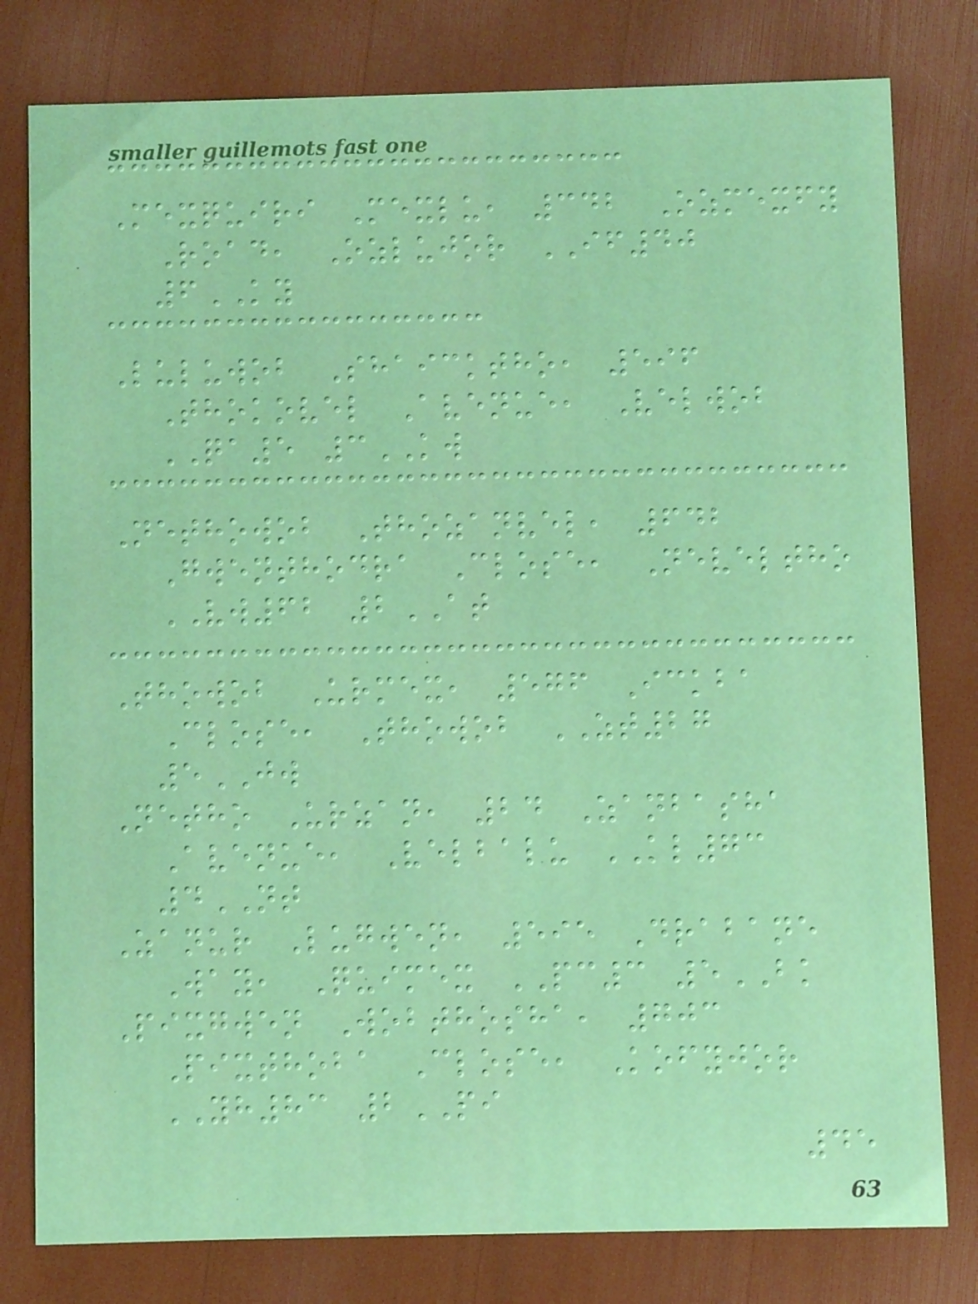Mexquiri Mexlu, 342 Ozmexfy
Road, Ozlujor IF40
6KY
Luluwob Shaicktho, 596
Thokovel Avenue, Velwob
QA5 3KW
Nethowob Thozanvel, 642
Gwenthodra Close, Neveltho
VW62 2AT
Thowob Urmex, 576 Ickba
Close, Thowob ZT27
5JW
Netho Urzan, 24 Zanbasha
Avenue, Velbalu KL73
4NT
Zanur Lugwen, 595 Drabane
Way, Quimex PC3 5BK
Pixgwen Wobthosha, 703
Pixthoba Close, Kofyjor
YH83 2PI
45
